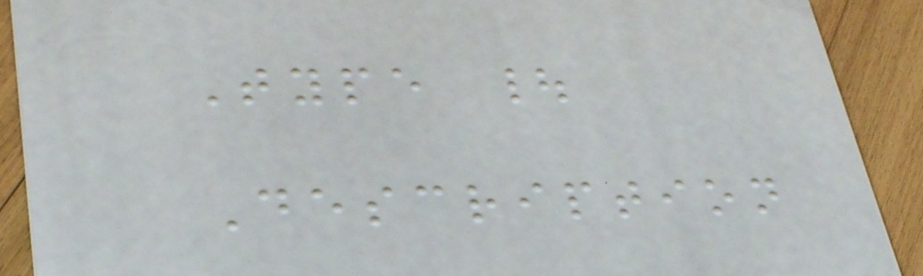Type |
Description
